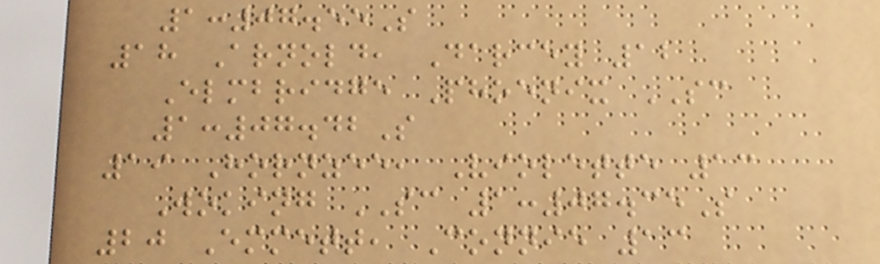1:07.55S
18 Arnold, Darcey 12
Elmbridge Phoenix SC
1:07.42S
19 Hornzee, Violette 13
Woking SC 1:07.35S
20 Emmett, Connie 13
